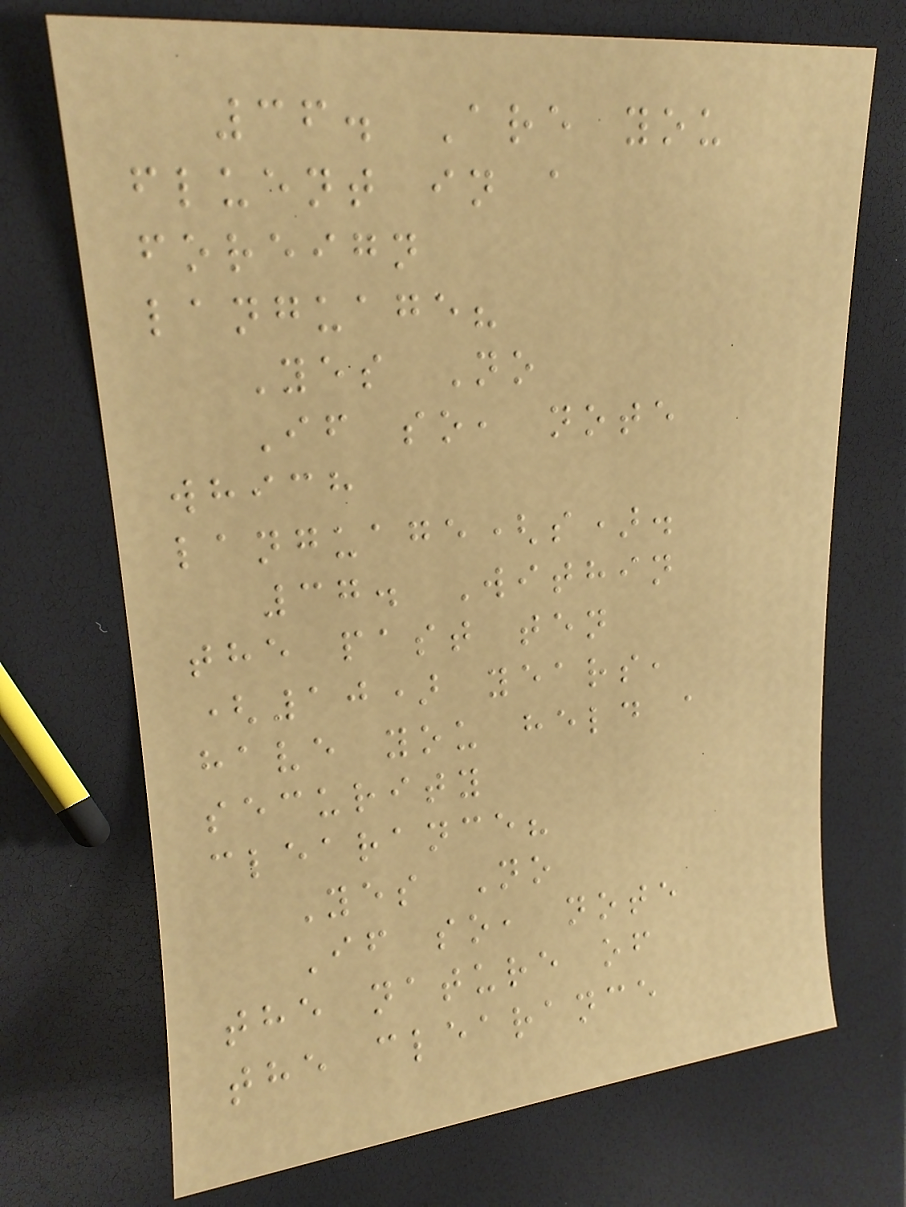36. Are you
fluent in a
foreign
language?
Yes No
If so, note
which
language(s).
37. Within
the past ten
(10) years,
have you held a
security
clearance?
Yes No
If so, note
the nature of
the clearance
